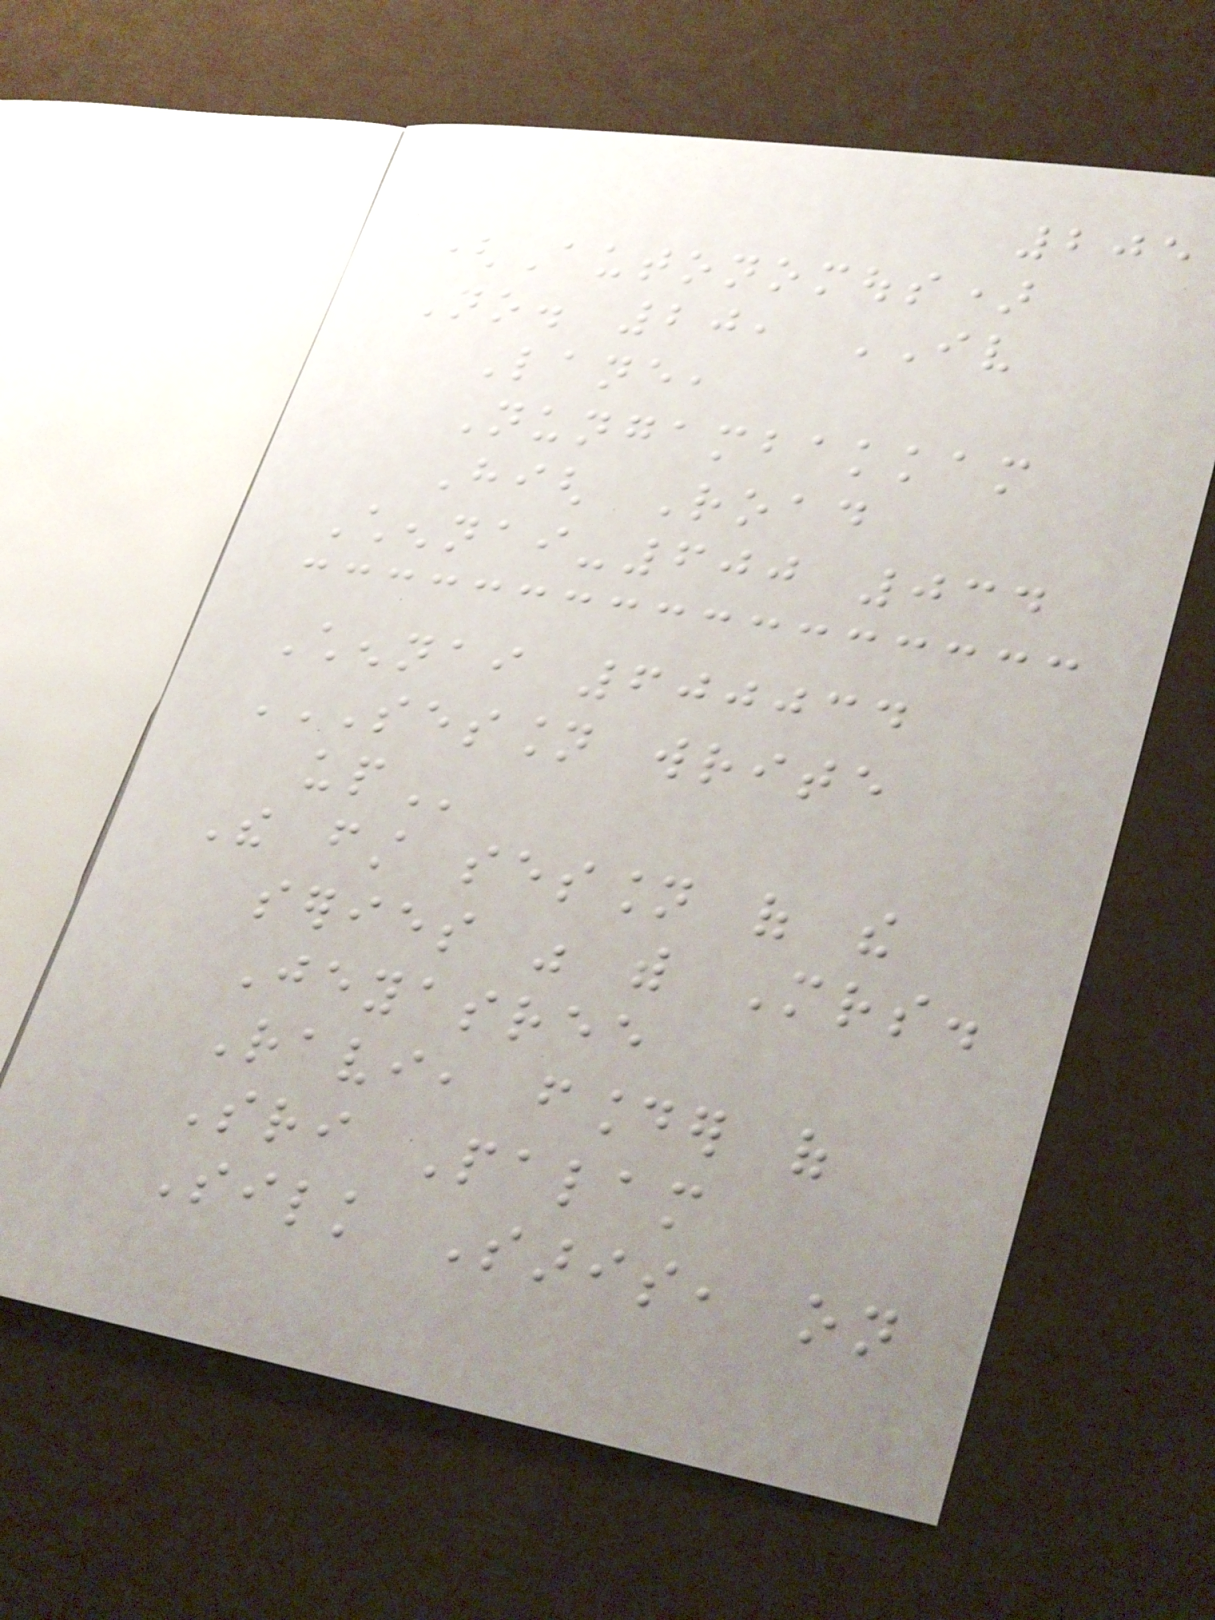205
(Autonomous)
No. 20, IV
Lane,
Nungambakkam
High Road
Chennai-600 034
Chennai 600034
SESSION WRITE
UP
The first session of the
series was with Mrs.
Jeyasree
Ravi, founder of
Sri Palam
Silk Saris, on
